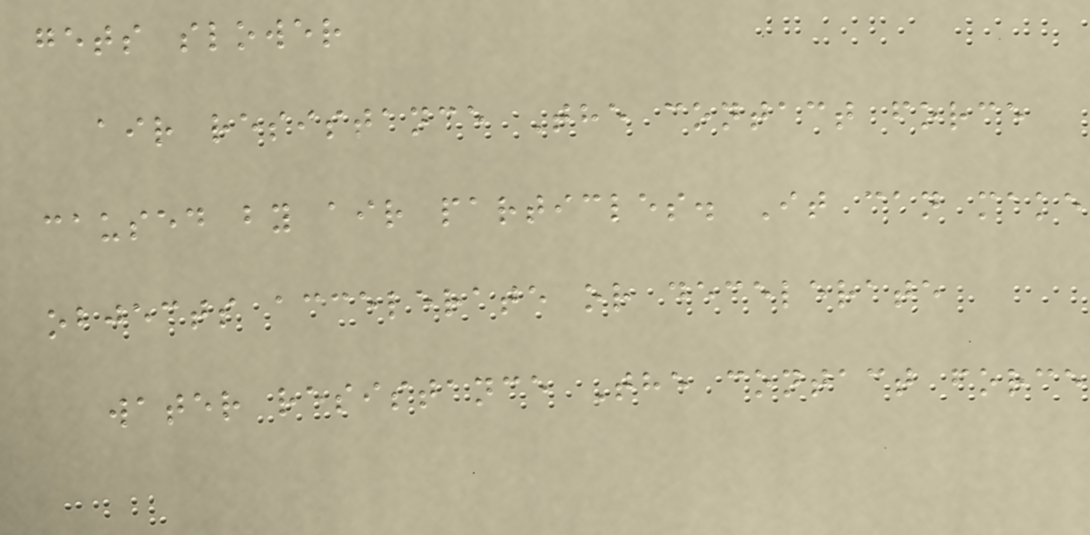gets slower
air resistance The contact force
caused by air particles. It can make
objects accelerate or decelerate
water resistance The contact force
